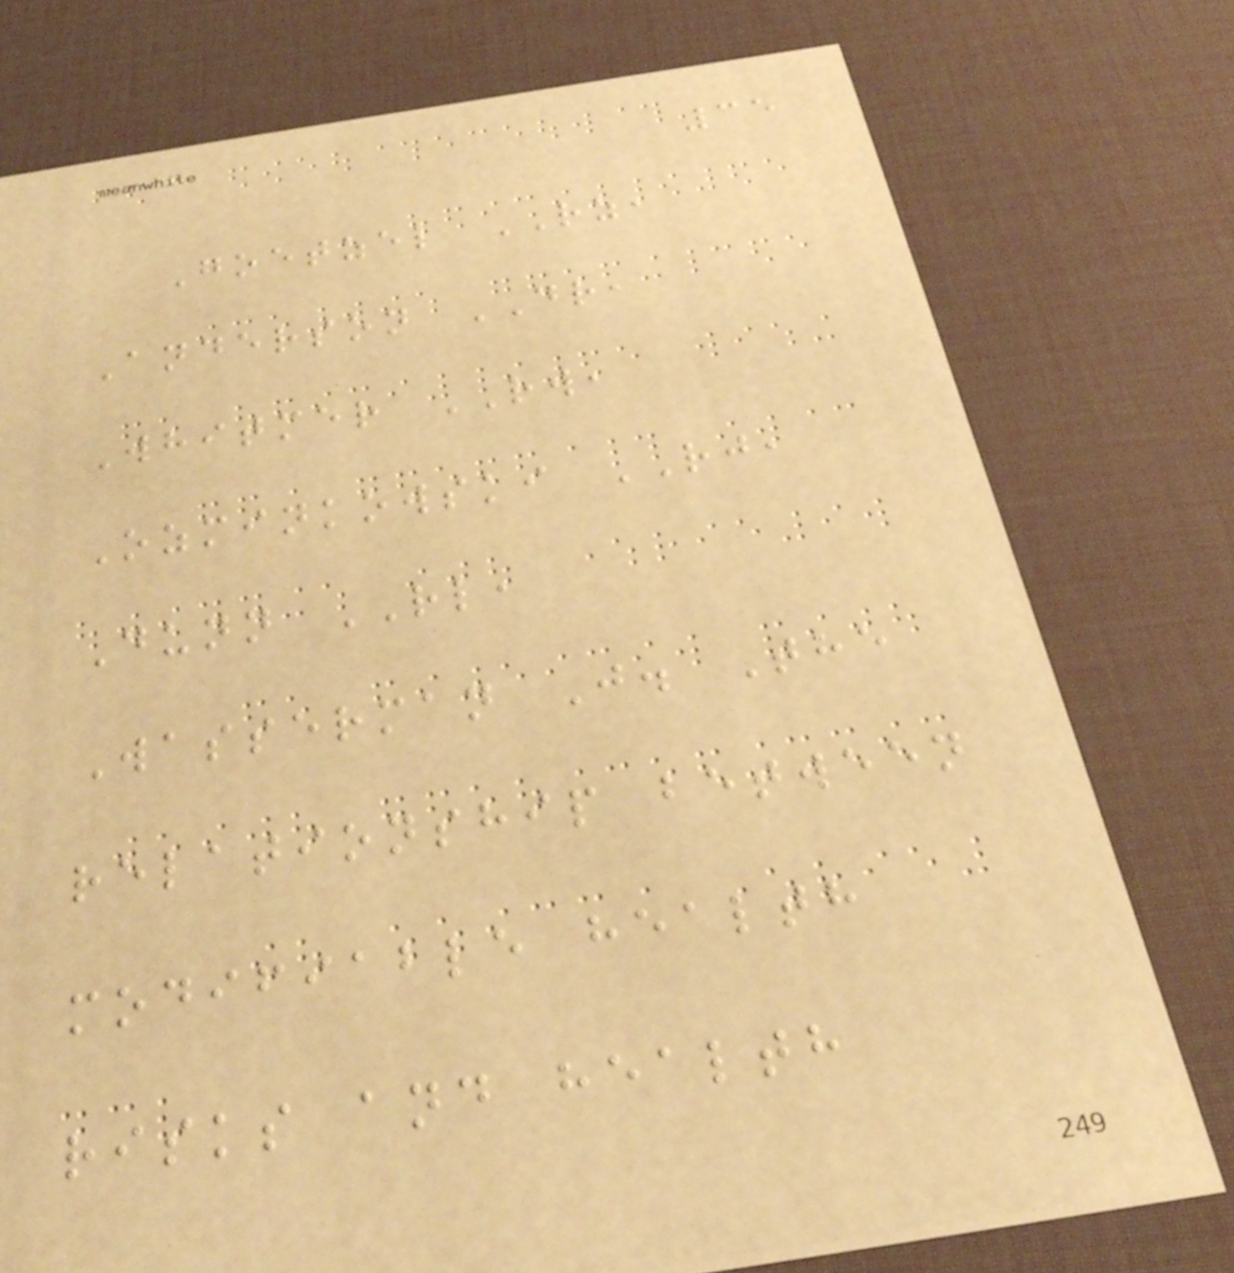35
Goetzel RZ,
Anderson DR,
Whitmer RW,
Ozminkowski RJ,
Dunn RL,
Wasserman J. The
relationship between
modifiable health
risks and health
